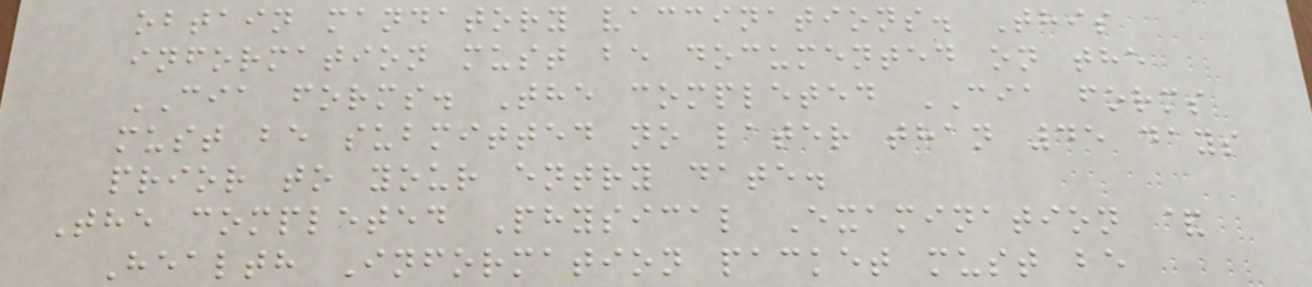obtain mandatory vaccinations. This
information must be documented on the
CIA forms. The completed CIA forms
must be submitted no later than 45 days
prior to your entry date.
The completed Physical Examination &
Health Information packet must be
